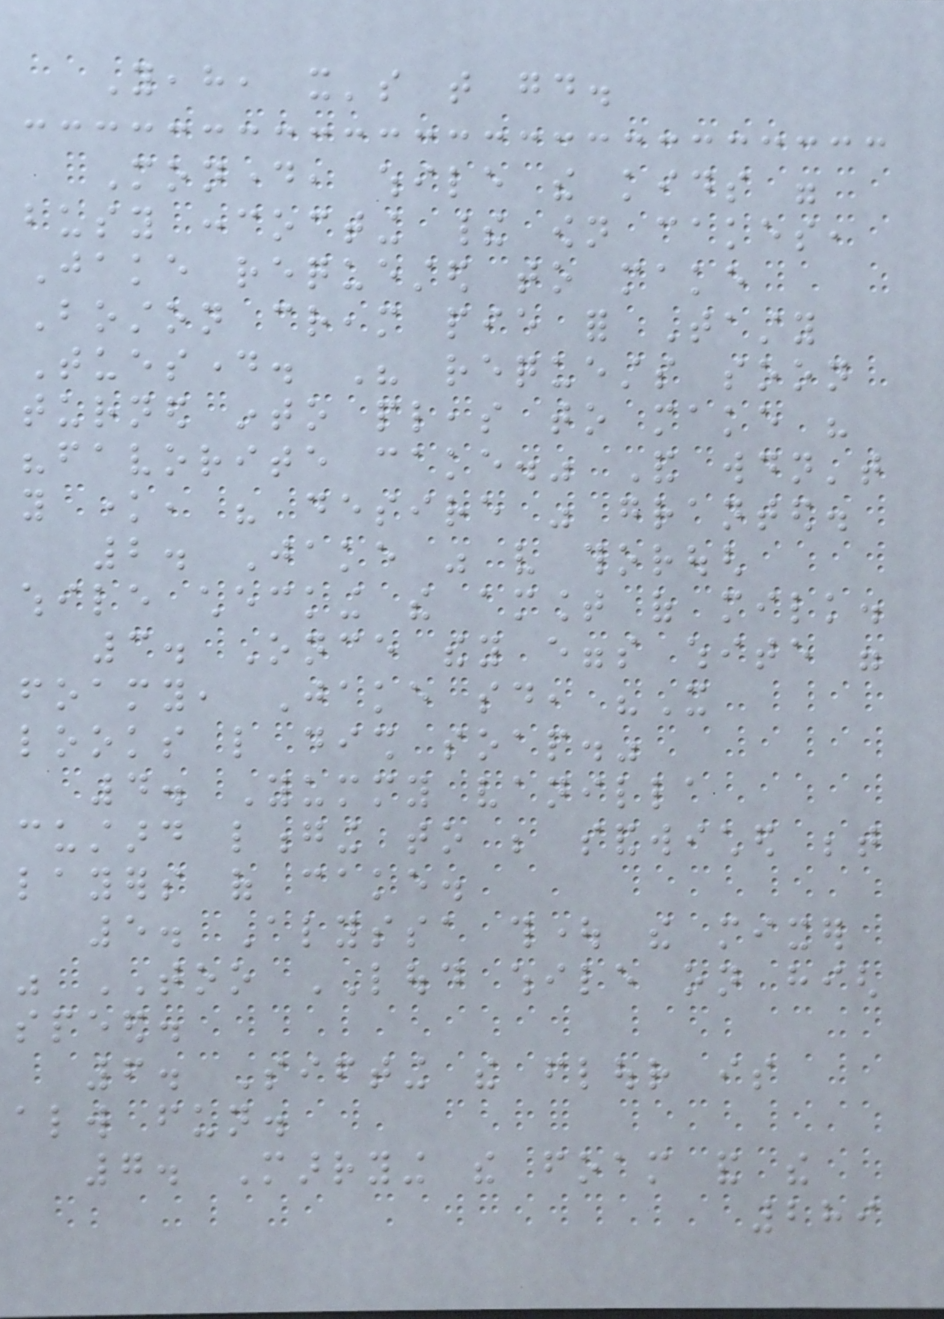Yeah, it's that good.
Monday, while the kids were
busy concocting their own cakes,
Jake requested to make
Boston cream pie for Tasty
Tuesday. His requests soon
turned into pleas to make his
"favorite cake." And wouldn't
you know, his desire was granted.
2. Jake was very thorough
while checking the amount of milk.
3. Once they eggs white were
foamy, Jake said, "It
looks like dish soap."
4. Yummy vanilla
custard longing to be sandwiched between
layers of cake.
5. Alyssa thought the mixer
was TOO LOUD while on high
speed.
6. Sifting the flour is
always fun.
7. Marrying the foam and the
289
